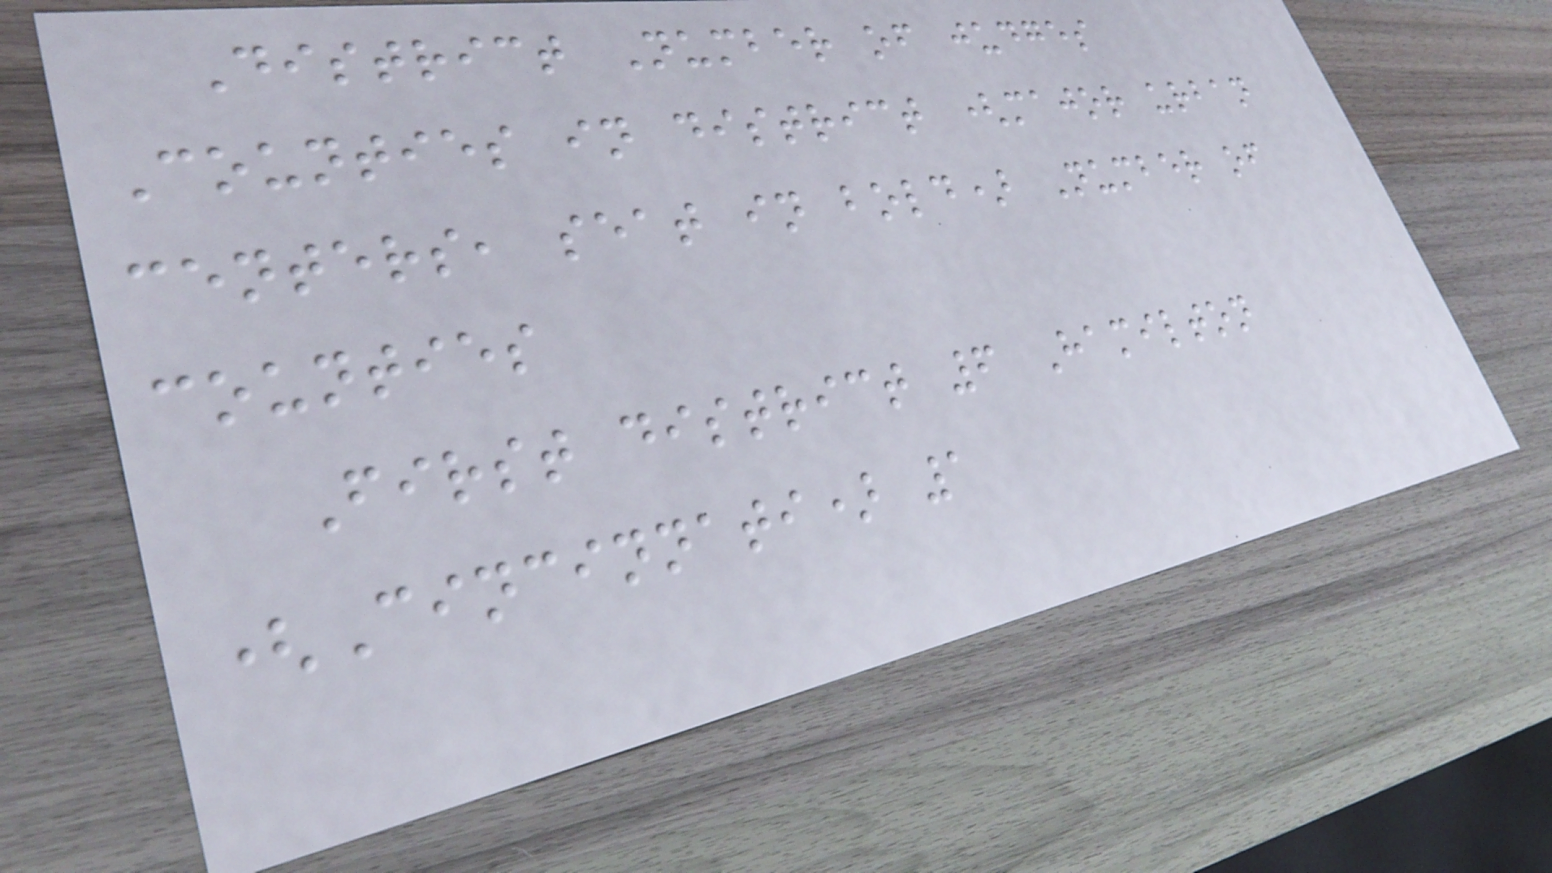District Number of judges
Counties in district (major urban
centers, seat in bold) Number of
counties
First district 6 Hamilton
(Cincinnati) 1
